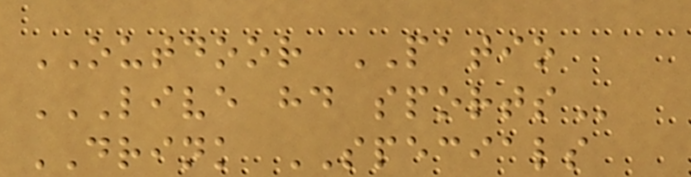OUTDOOR PATIO
LIVE HD SPORTS
DRINK SPECIALS
